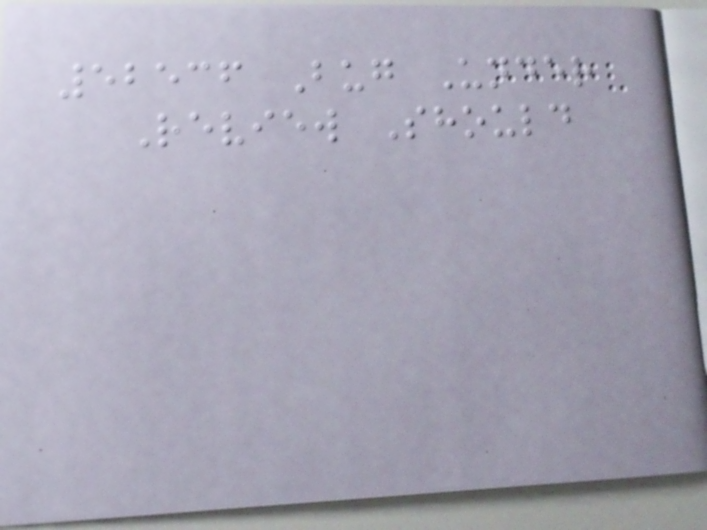52536 Bug Under
Review Should
